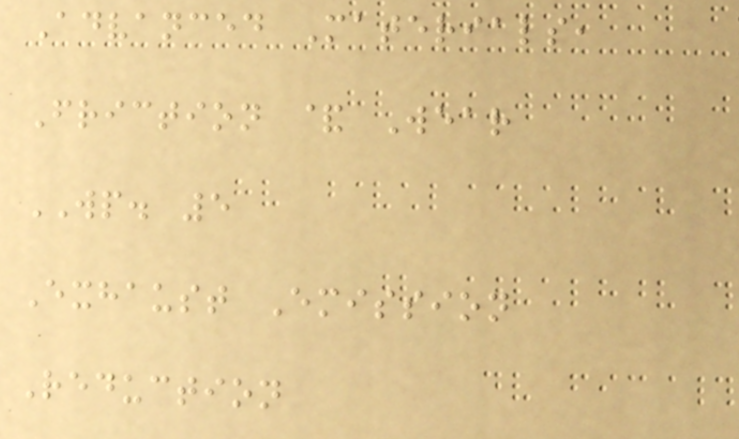Advanced Materials,
Friction & Wear
WP. 5
Exhaust Emission
Reduction
